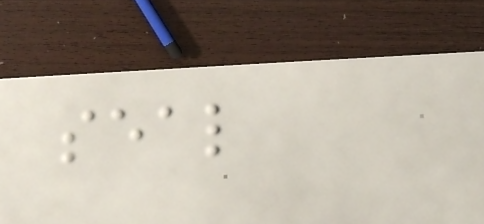seal
